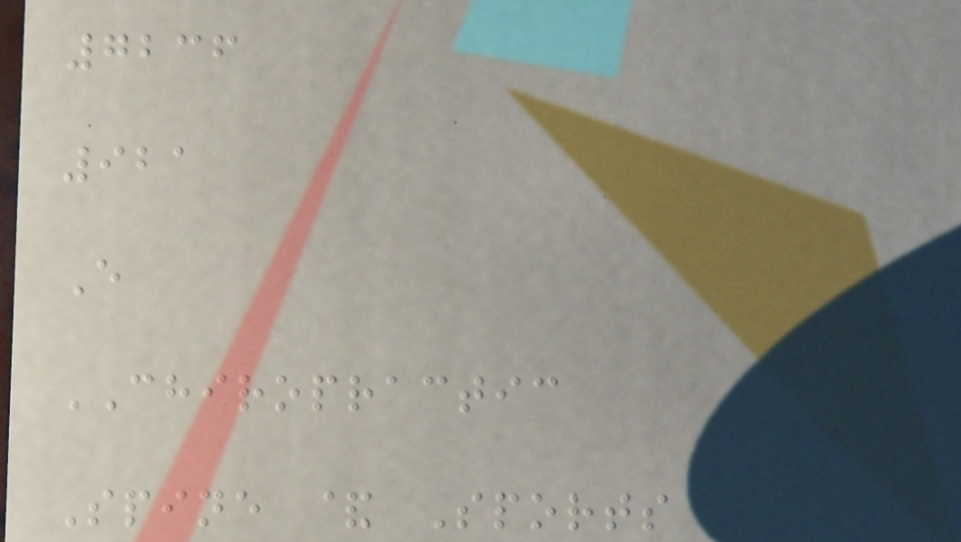7236
921
E
CHIROPRACTIC
Spine & Sports
